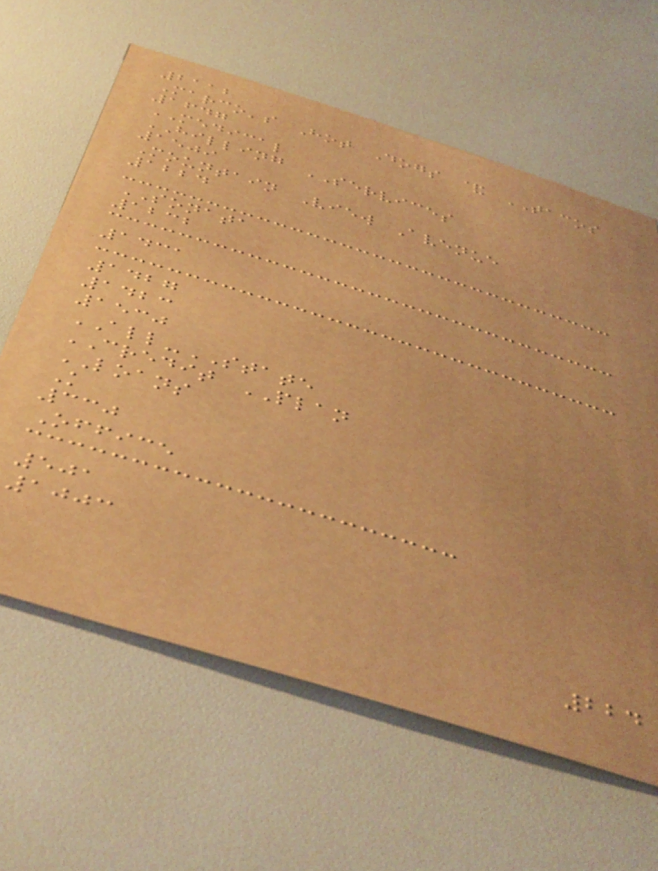2112
Marco's Hot Dogs & TACOS
1647
MEDICAL
HILLING SERVICES
1509
Mountain View Avenue
1224
SONATA
1232
1431
1427
1423
1530
ALL-STATE
CREDIT PLAN
LOANS
K
330
Office
501
1003
224
